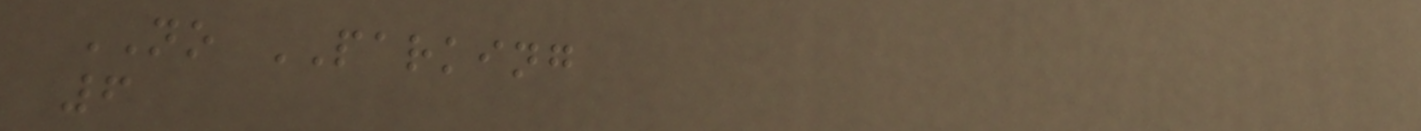NO PARKING
6
